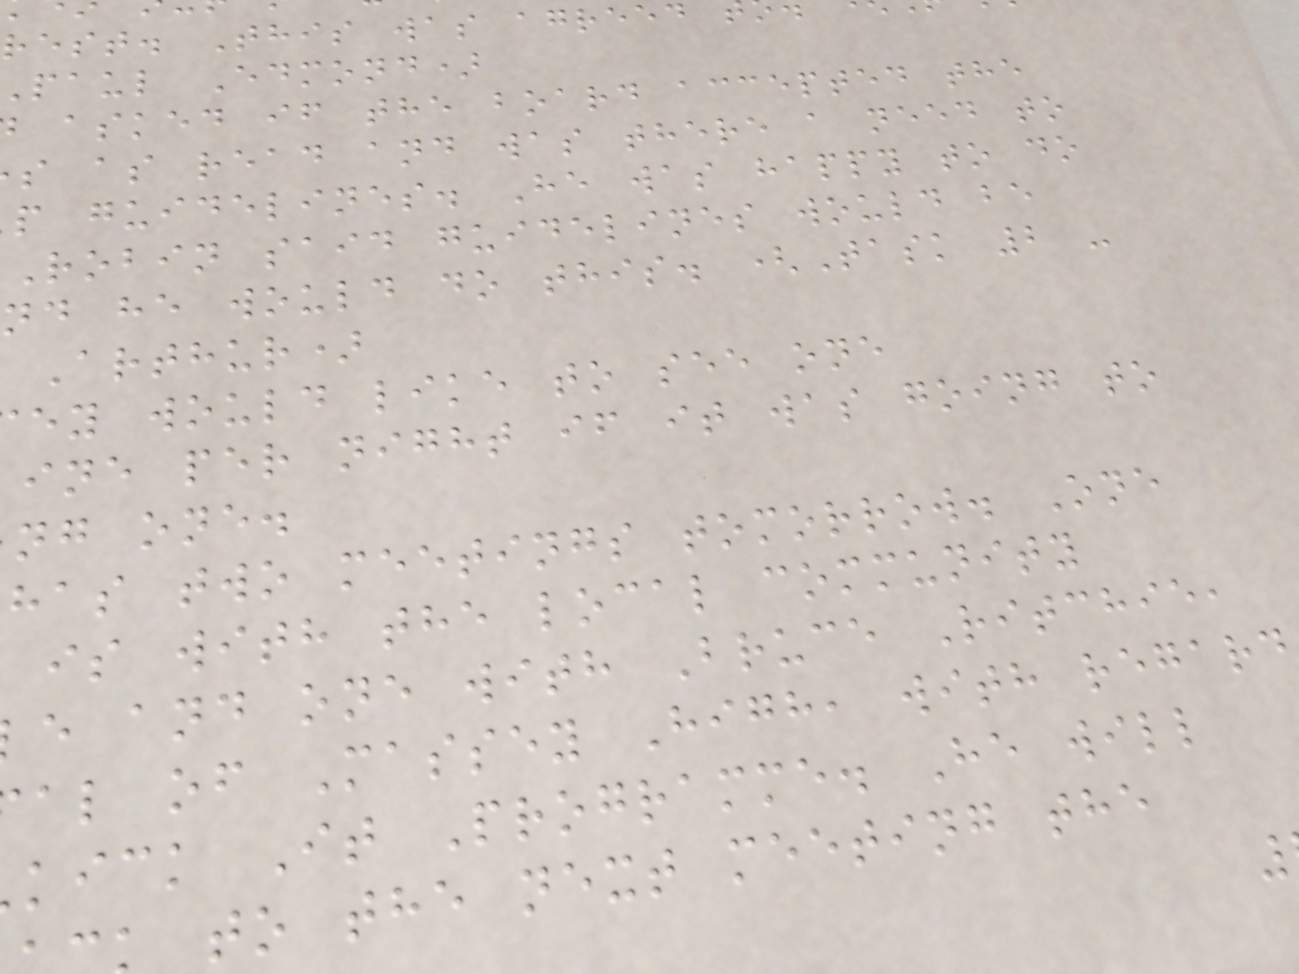rest. This was agreed
paul Edmond)
asked if the board accepted the
s as read and was there a need to
p guidelines. He was happy to do
Robin said guidelines would be
nd he would do this. (Task 2 -
Arthur)
ey would like to see one
ine per night if it was going to
ng one.
has two meetings tomorrow. One
is with the local community
e and one with Bruce Ritchie,
al of Massey High, with regard
kick It Programme. He will
to the next meeting the
